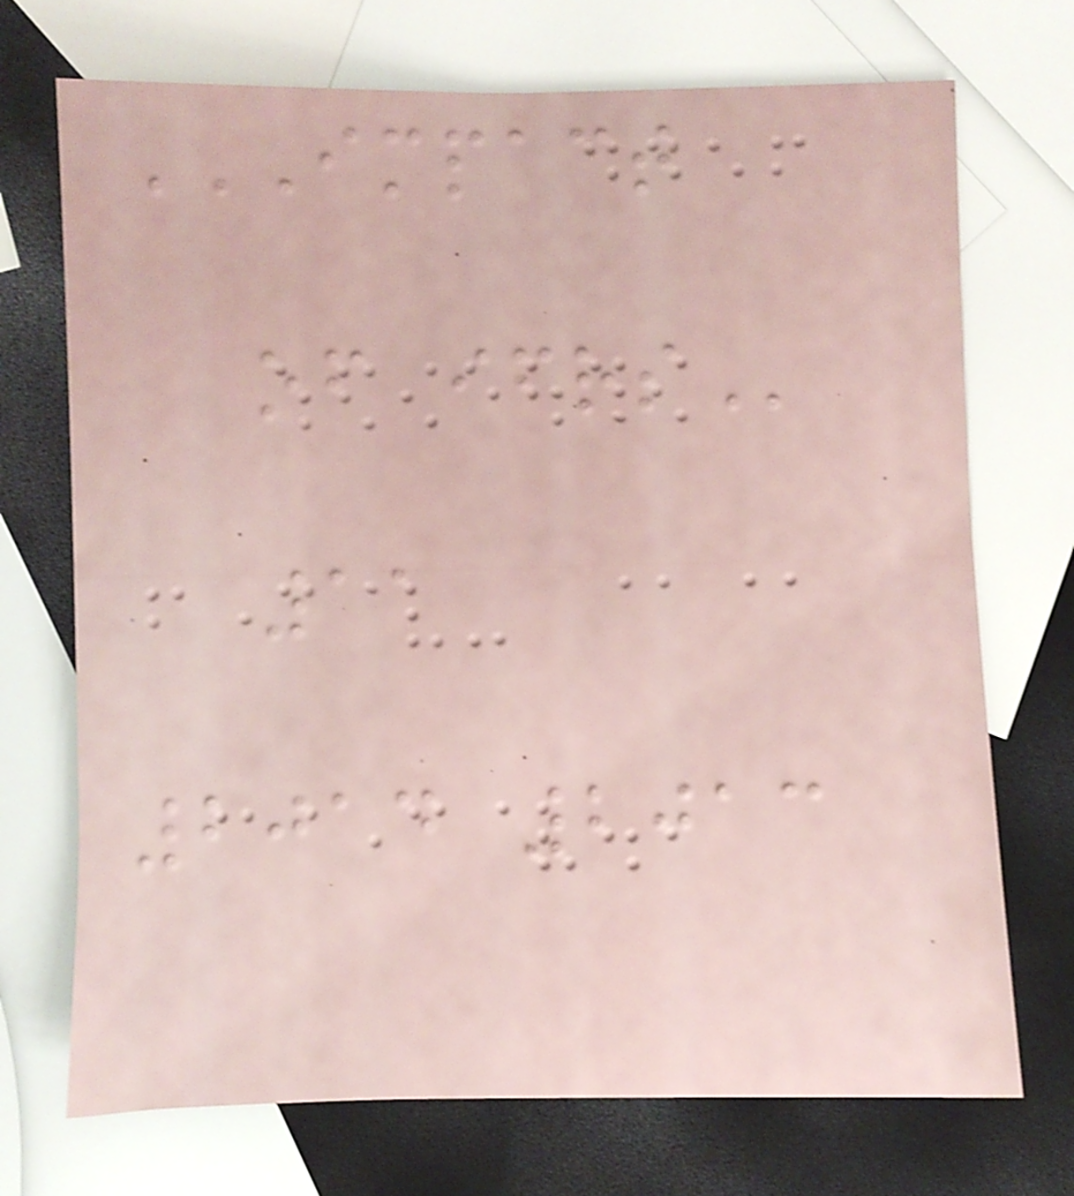IMPACT
OF IFRS
11
2014 2013
